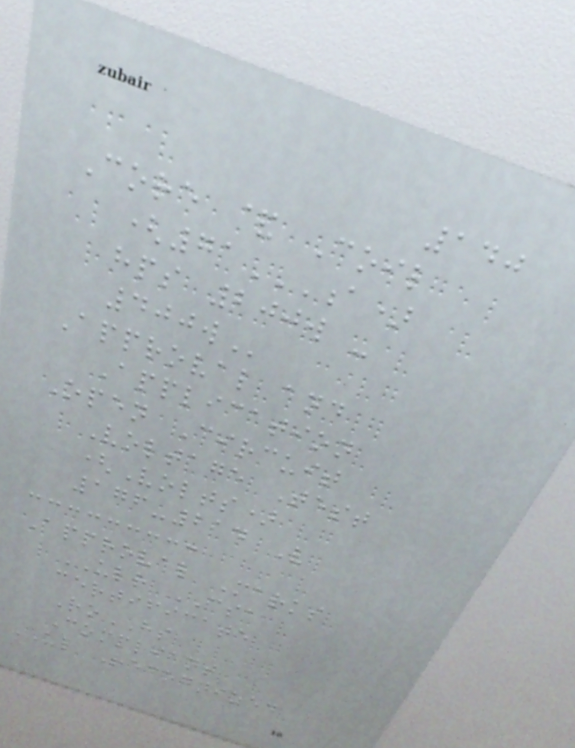140
Core & Coil
(71A)
HPS 200W -
400W
Approval and
Application
Open Circuit
Voltage Test
(Volts)
176-214 V
Approval Marks
ULR CSA
certificate
RoHS
Compliant
UL Recognized
